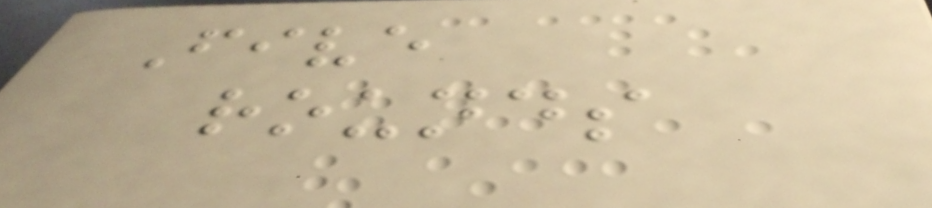Five
rounds
